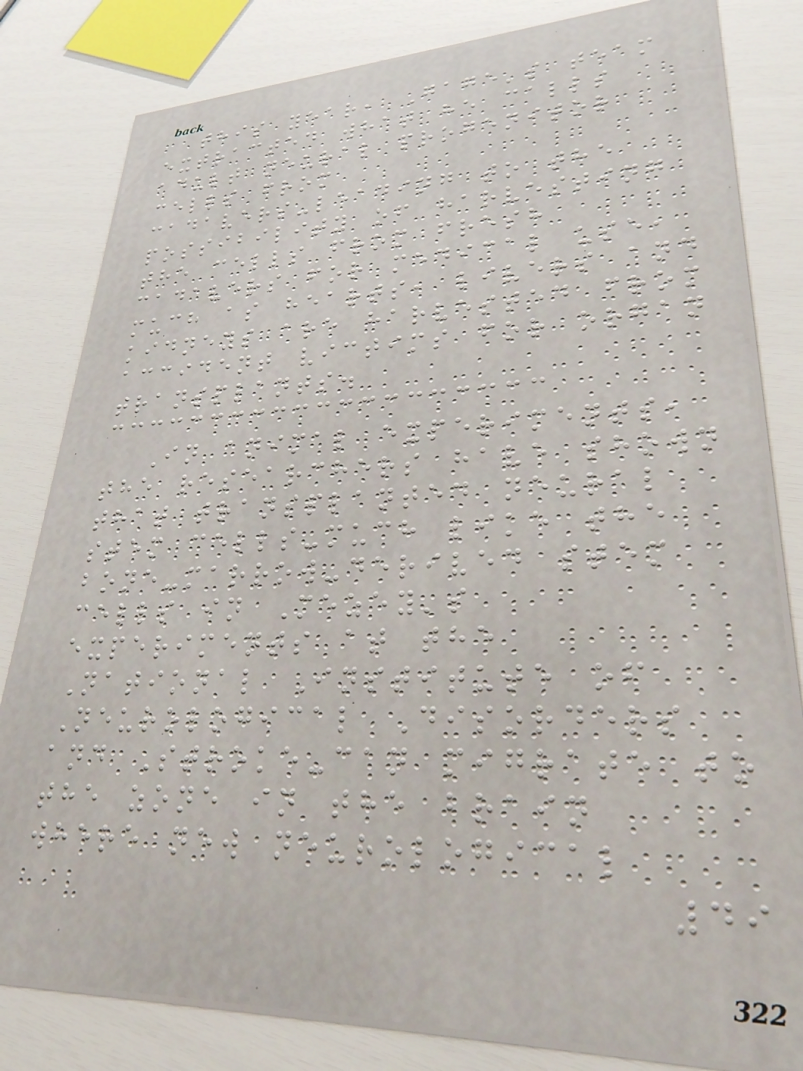this year, Gage's team
extracted what he calls
adult neural progenitor
cells from
cadavers-leading to the
possibility of harvesting
the cells from fresh
cadavers for medical use,
much as hearts, livers and
kidneys are harvested from
accident victims for organ
transplants.
In animal experiments,
the researchers have shown
that transplanted neural
stem cells-much like the
bone-marrow-derived stem
cells in Mezey's
experiments at the
National Institute of
Neurological Disorders
and Stroke-can migrate to
the zone in the brain
where new neurological
49
